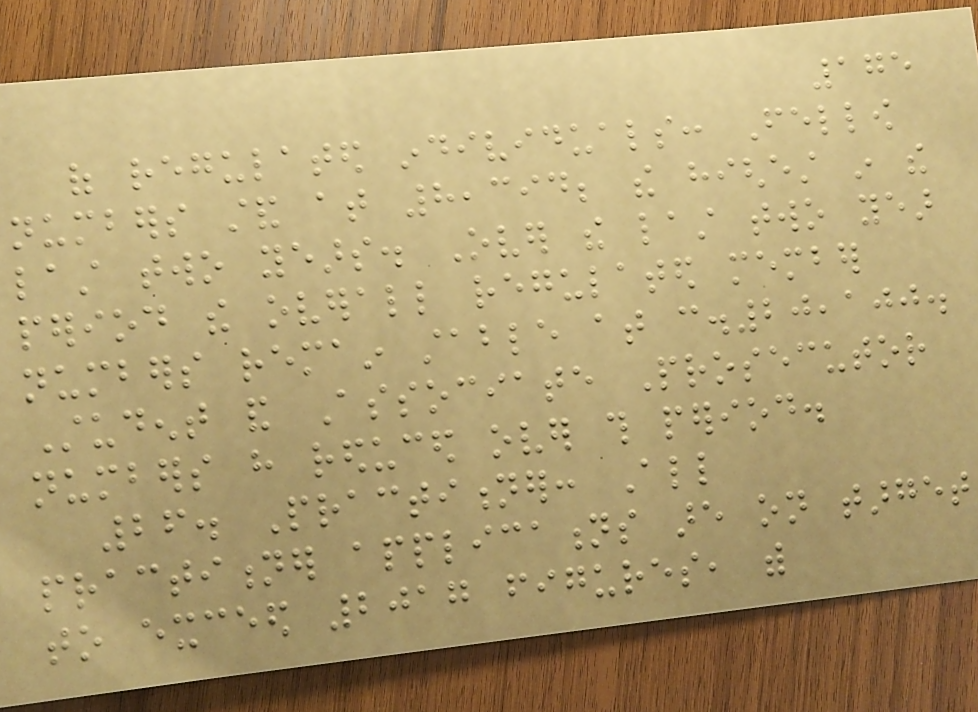175
of regulated individuals: Fellow
numbers stand at 8,394; the highest in the
last two years. Over the last two year
period the overall regulated member
numbers remain stable at c.20,100.
Student and Associate Prosecutor
numbers have reduced over this period.
26. Practitioner: All
practitioner applications are on target
to exceed 2017 figures, with
